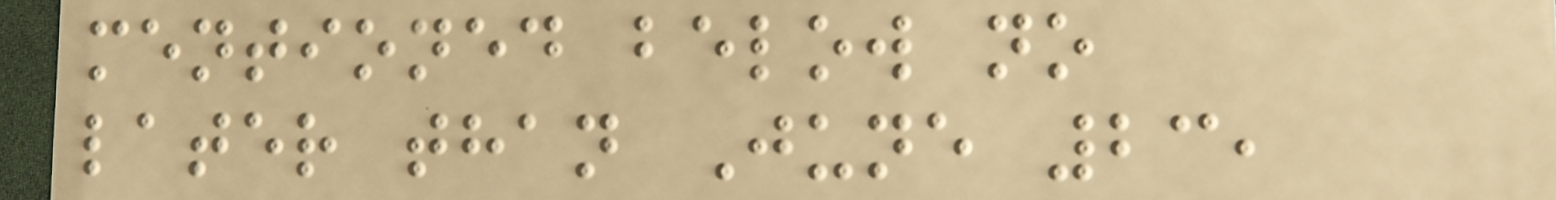mentioned below no
later than June 23,
